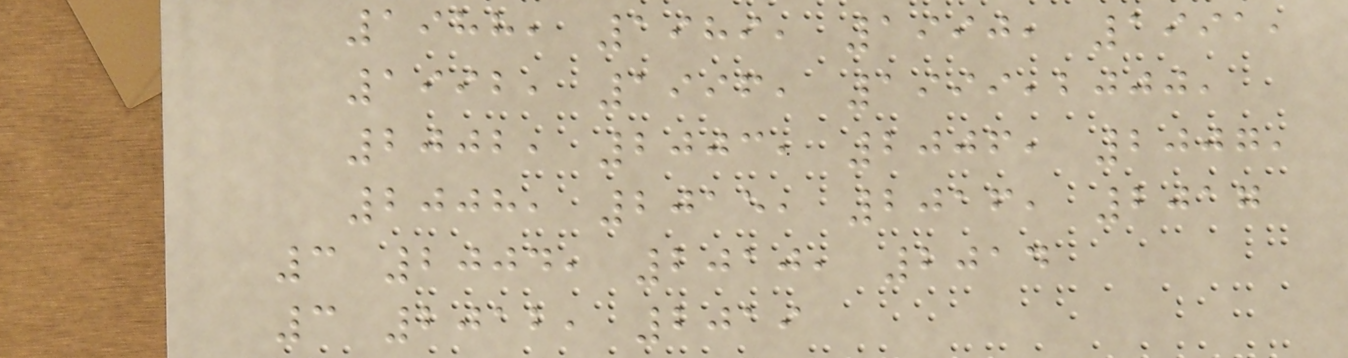1988, 1989, 1990, 1991,
1992, 1996, 1999,2000,
2002, 2003, 2006, 2007,
2008, 2015, 2016, 2017
3 2004, 2010, 2014
3 2012, 2019
